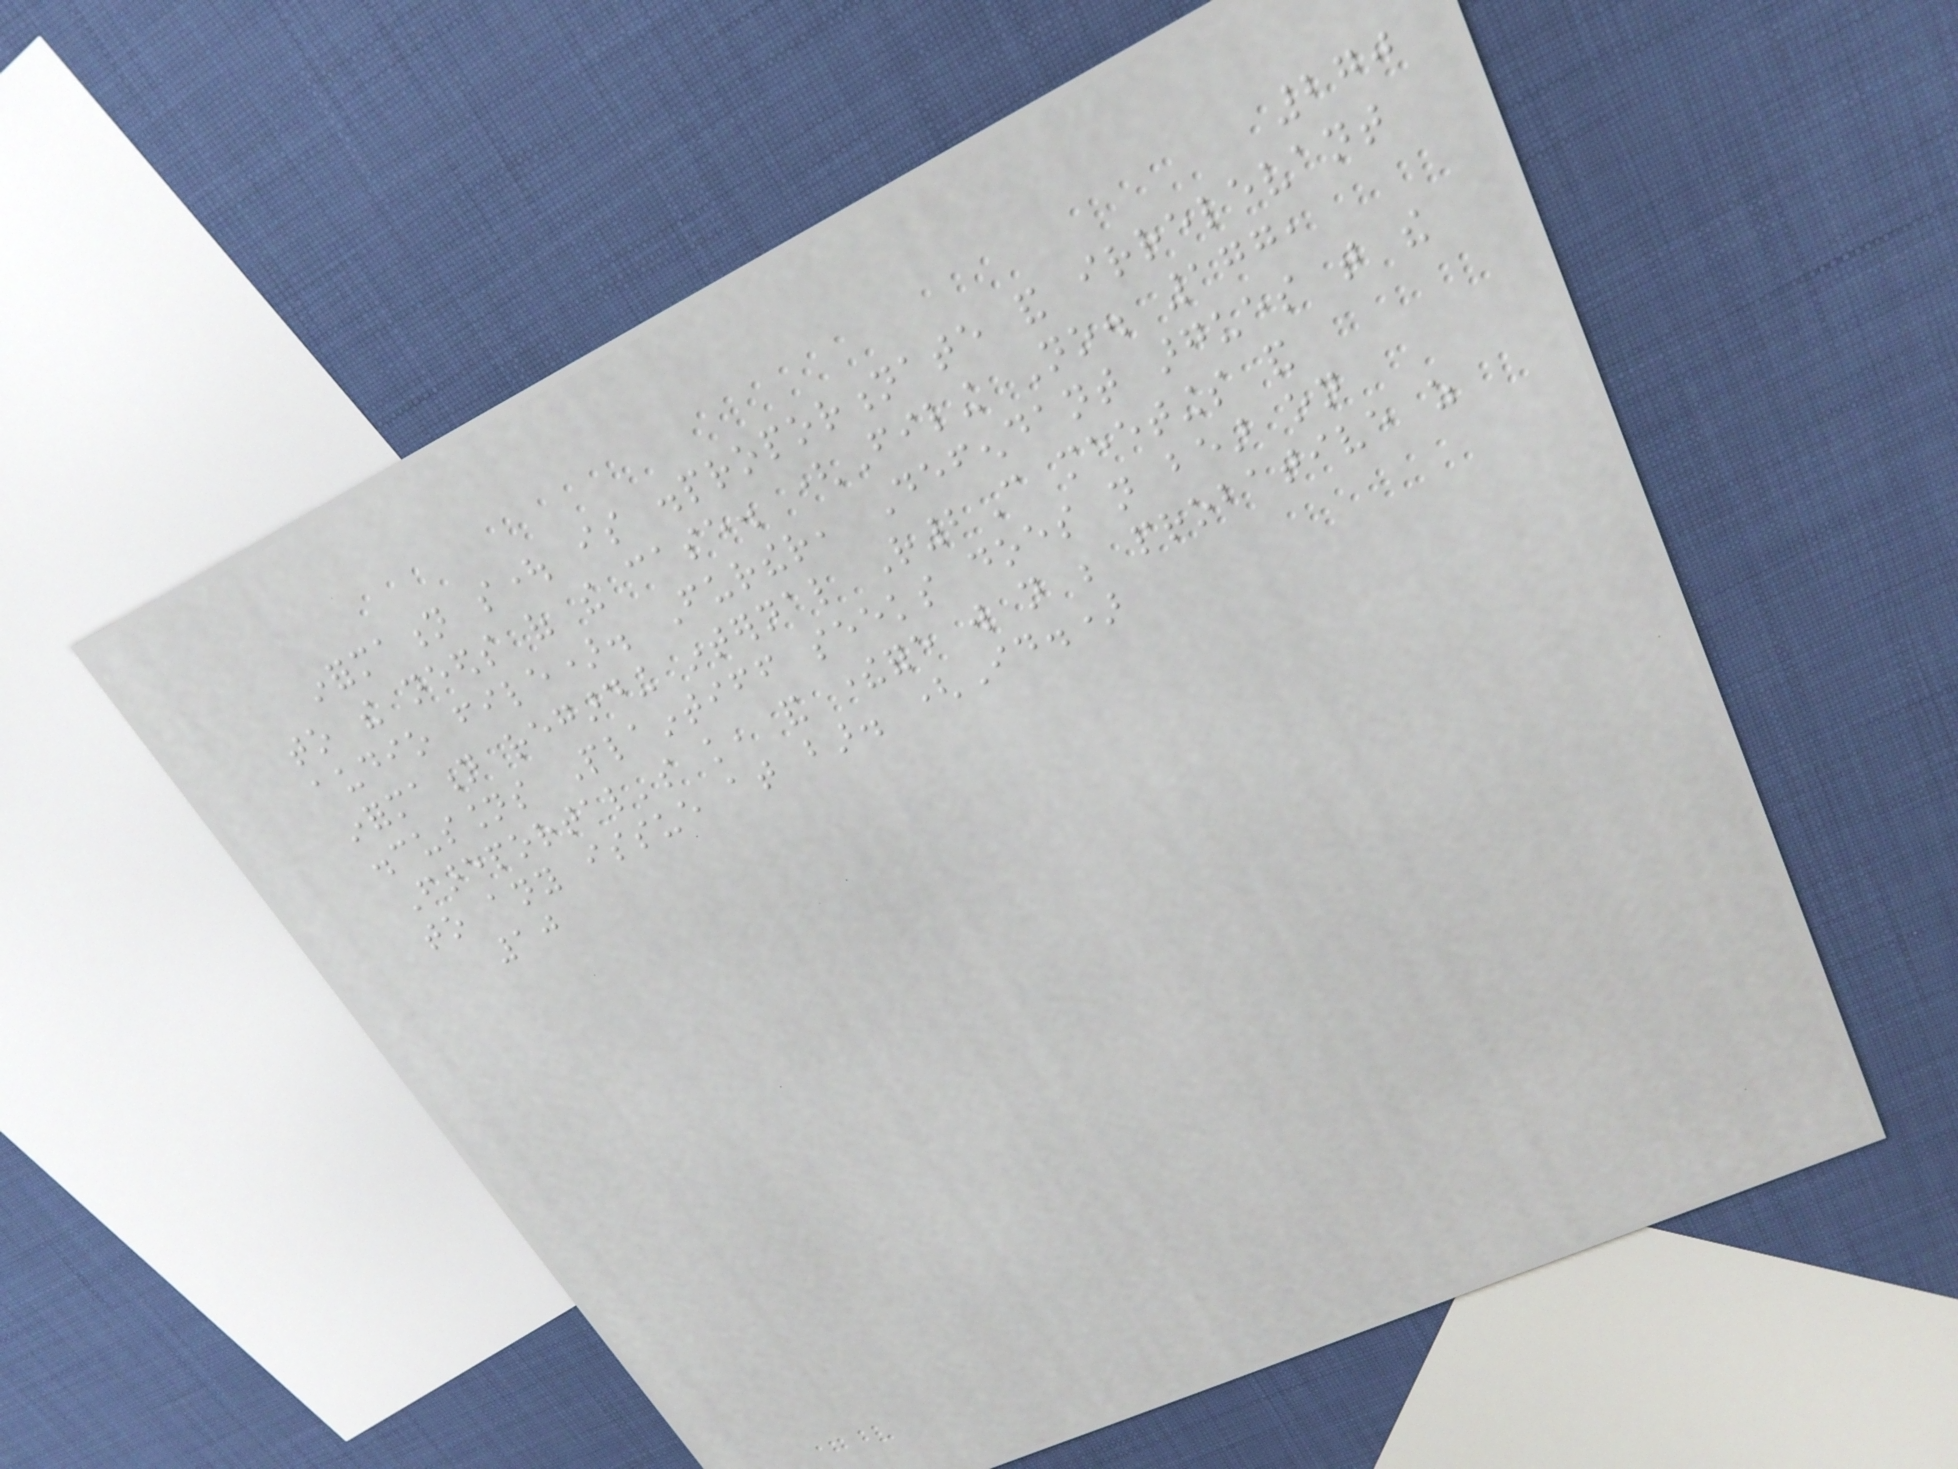270
information sought is disproportionate and irrelevant
to the needs of the case. (Filing No. 177,
audio file). Further, Defendant argues that the
information regarding internal R2C meetings and
discussions Plaintiff seeks does not bear on
Fareportal's knowledge, and therefore will not be probative as
to any issue at bar. (Id.)
10
